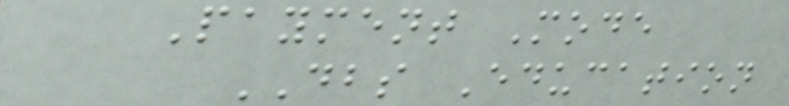Payment Mode
DBS Education
